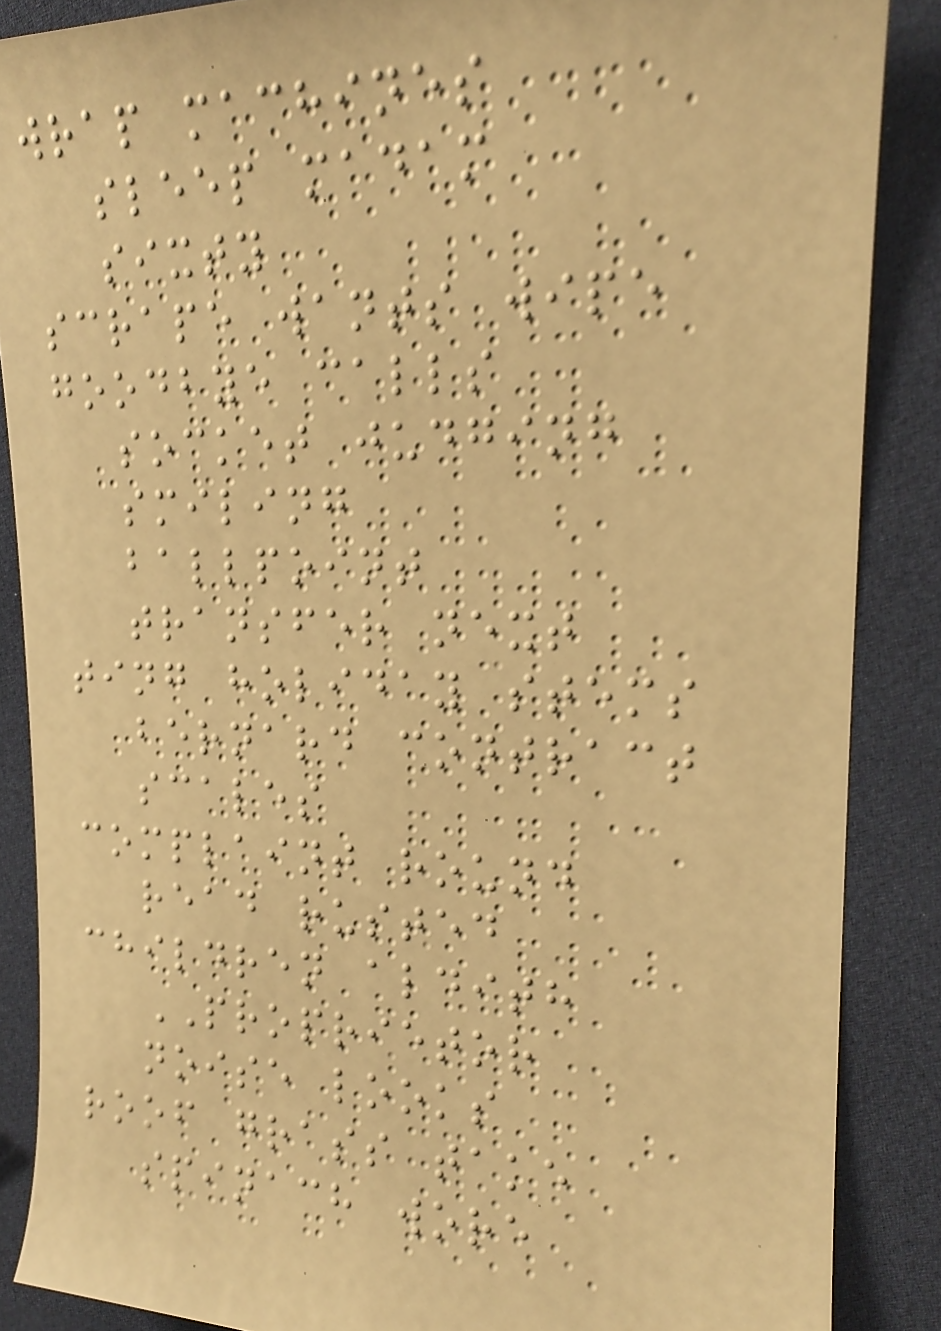wrap machines
sleep madam
sixty
scrape wants wipe
goodbye calls
socket judging
smiling
ballpoint
transfer next
ting holiday stems
bernard contract
scales
complaint round
read rusted
children aldith
PROPRIETOR
noise looks
roof grass take
spinach wore
